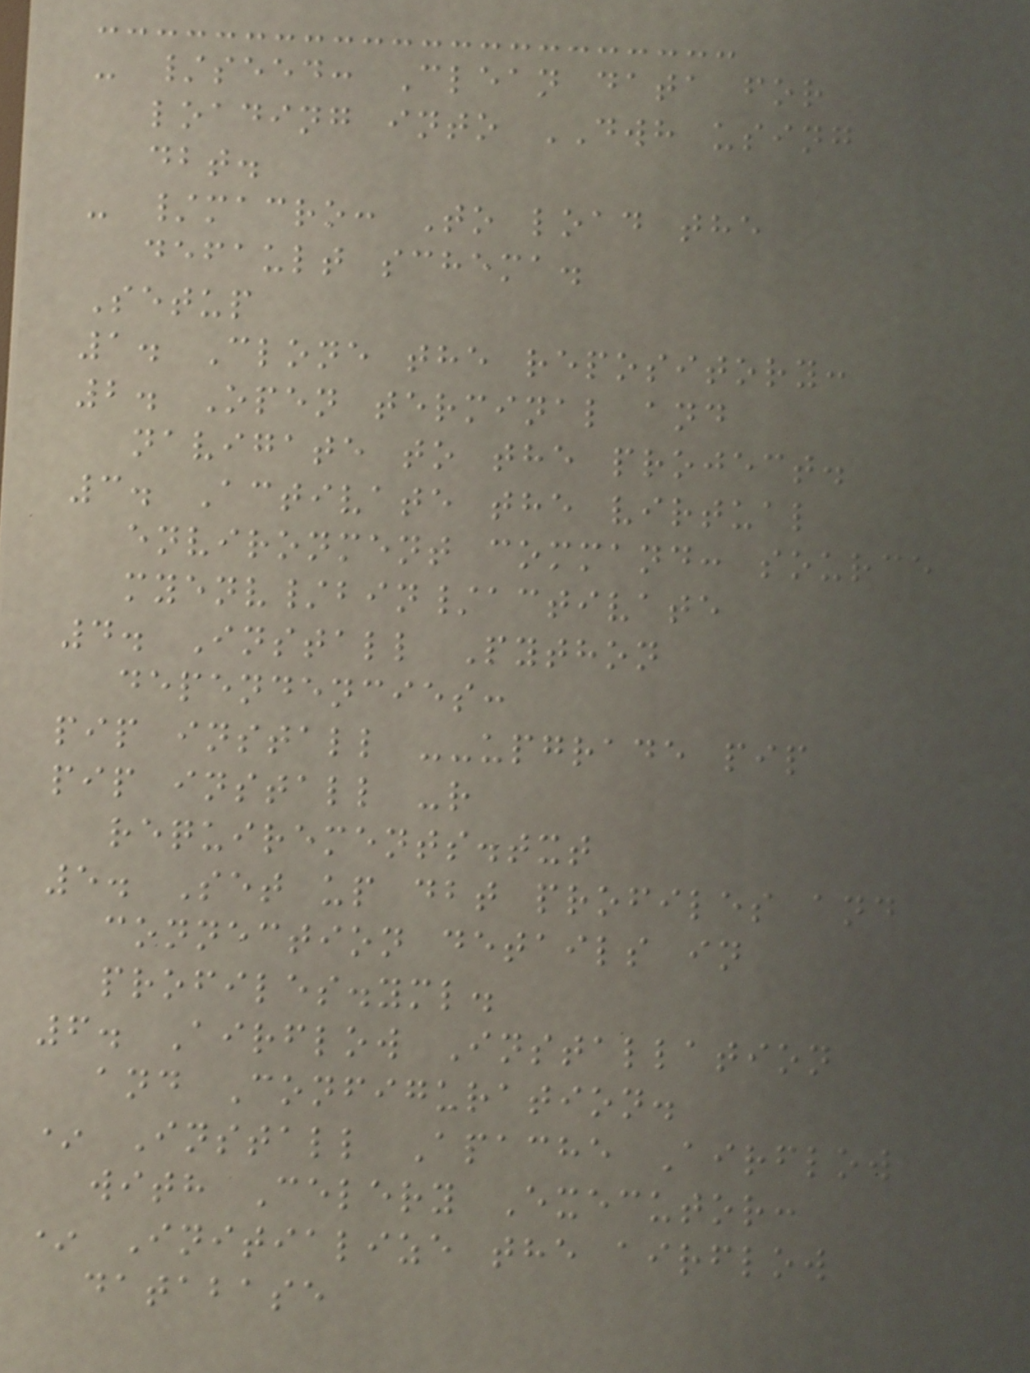- /seed: Clean data for
loading into DWH using
dbt.
- /macro: To load the
default schema.
Setup
1. Clone the repository:
2. Open terminal and
navigate to the project.
3. Activate the virtual
environment command: source
myenv/bin/activate
4. Install Python
dependencies:
pip install --upgrade pip
pip install -r
requirements.txt
5. Set up dbt profiles and
connection details in
profiles.yml.
6. Airflow Installation
and Configuration.
* Install Apache Airflow
with Celery Executor:
* Initialize the airflow
database
